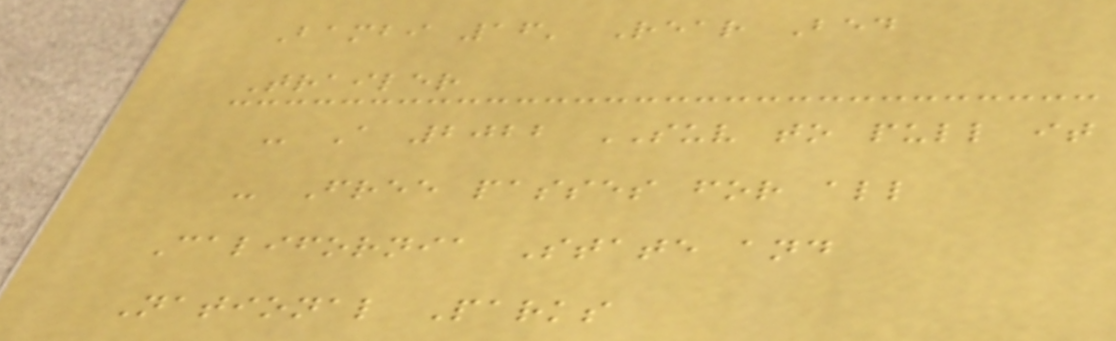Bambi 16' Rear Bed
Trailer
- A 2022 SUV to pull it
- Free passes for all
California State and
National Parks
